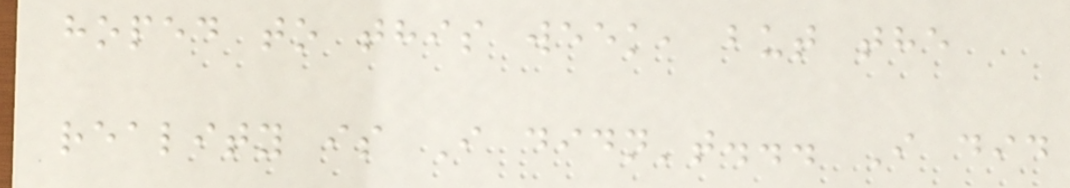hoped to this week, but the
reality is I didn't... I did
